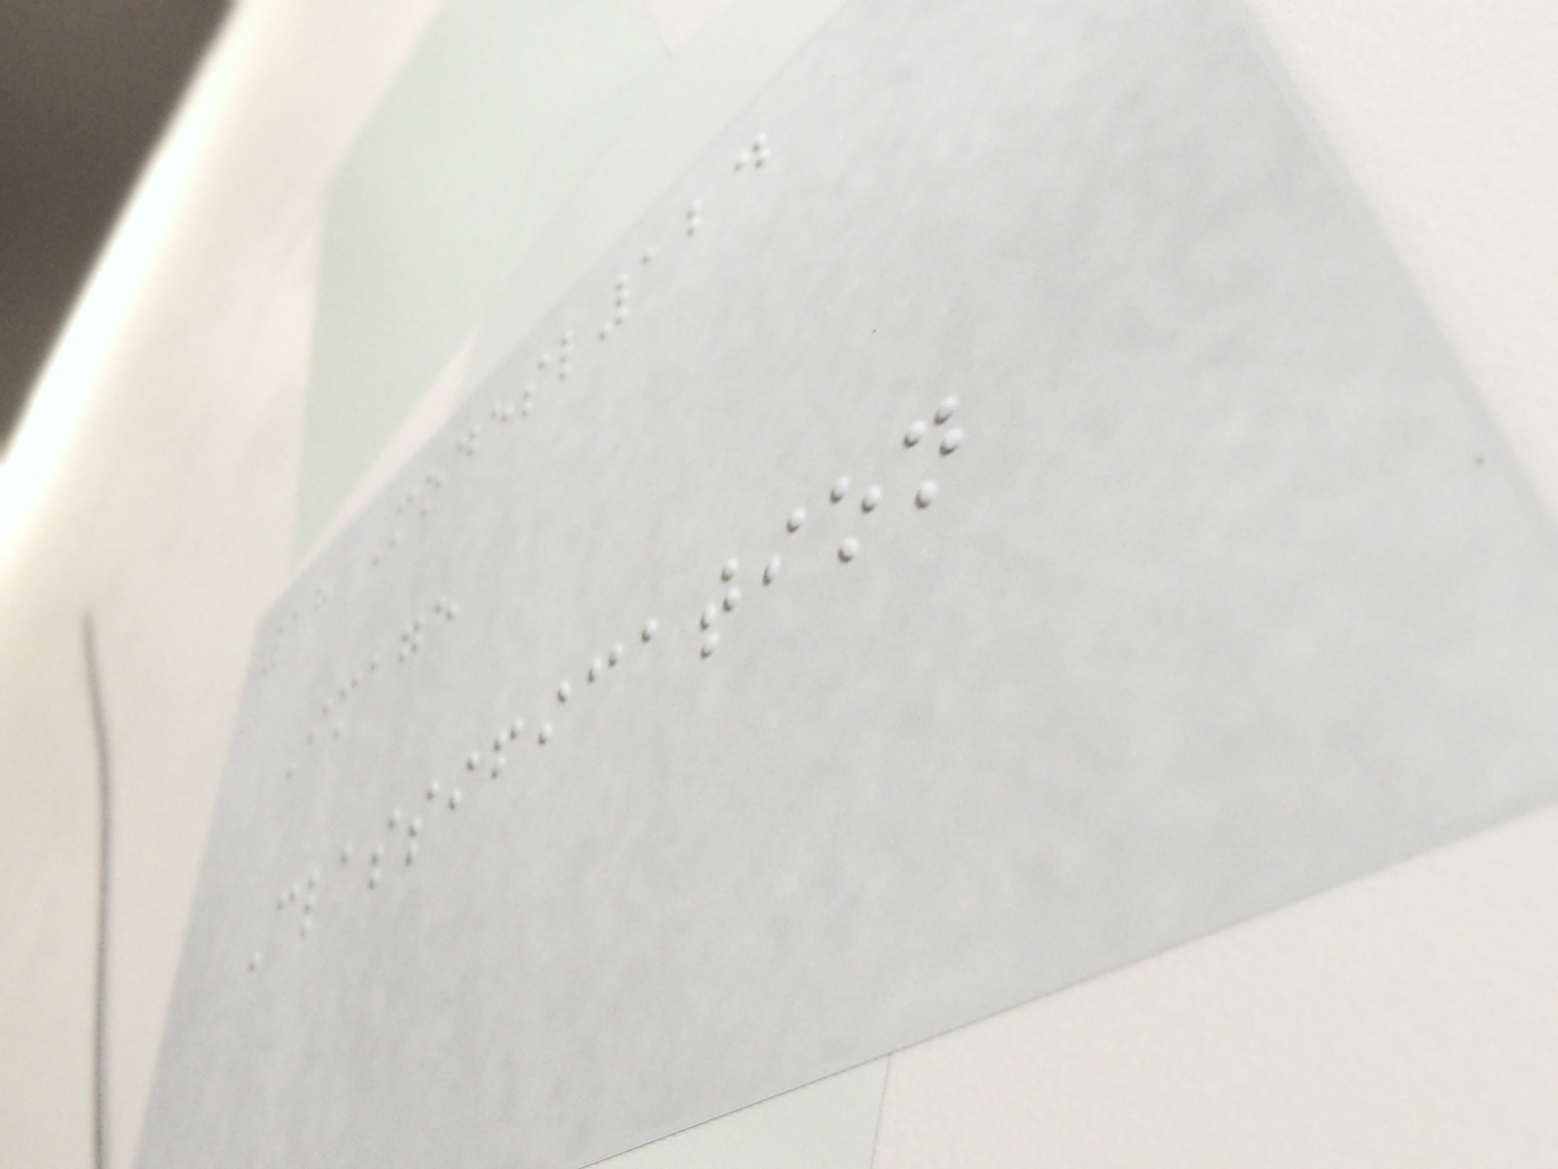18 Modesl124
Image
Classification
